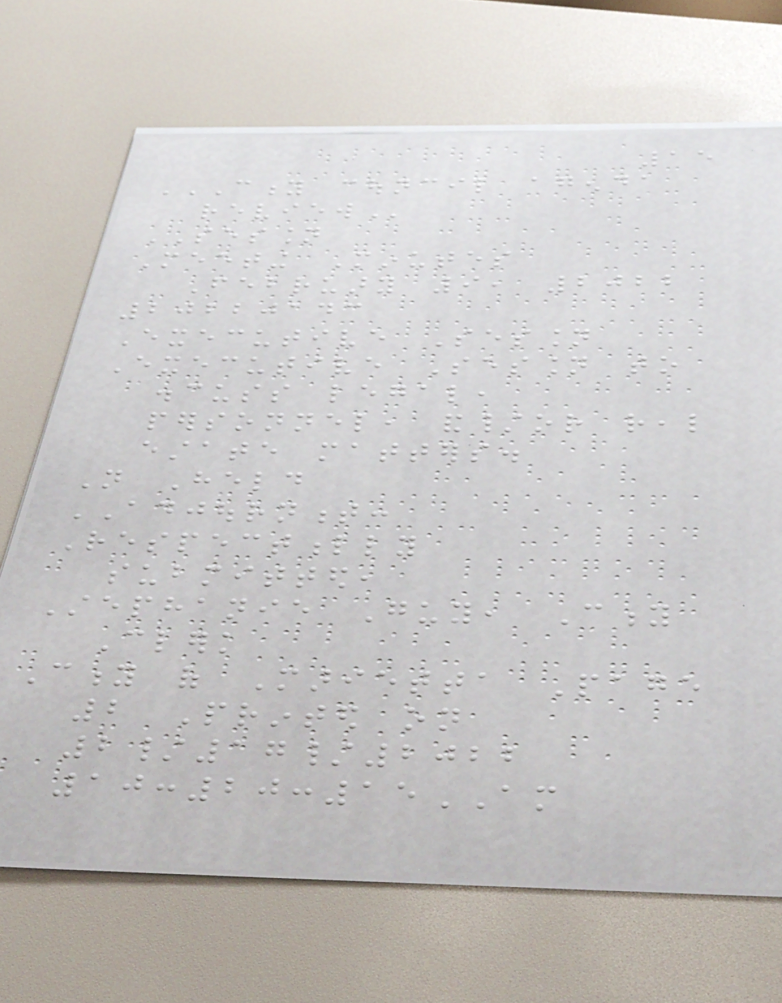15
CITY COUNCIL AGENDA
REVIEW
SESSION
Meeting Minutes
February 9, 2022
20220143
Executive Session
Executive Session to
discuss legal,
personnel, and/or real
estate matters.
Not Held
ADJOURNMENT:
Respectfully
submitted,
Stephanie Guy, City
Clerk
City of Marietta Page
2 Printed on
2/17/2022
10:20:15AM
